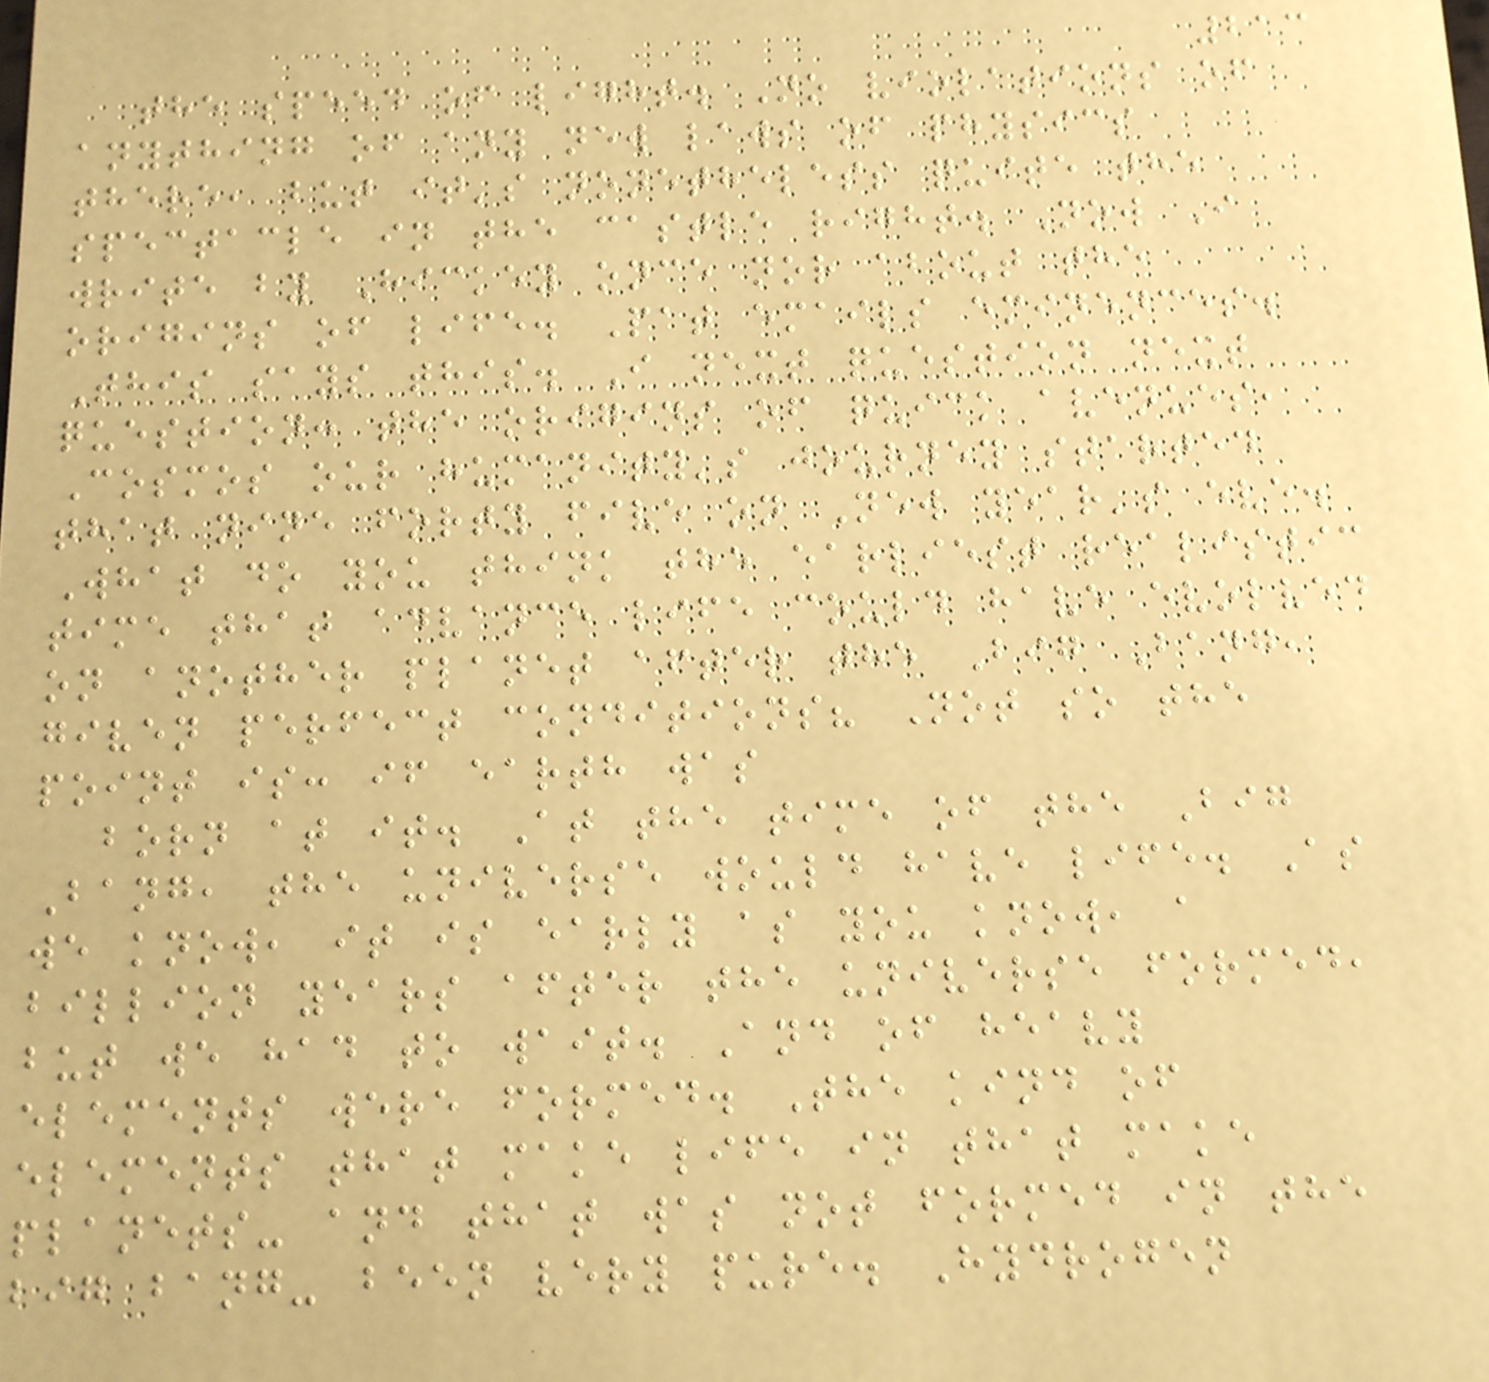213
the speed of light. No violations of
anything of any new laws of physics
there, but it's nonetheless quite the
spectacle in the castle right. Now I
write by Hickey once nor about the
origins of life. Pat emails eminences.
This says this. I next question next
question: the origins of quick avenues,
Cosmos our humanity's journey started
that nine forty five on New year's eve.
What do you think the earliest realistic
time that advance life could have evolved
on another planet after the Big Bang,
given perfect conditions? Not so the
point is: if earth was
born at it. At the time of the Big
Bang, the universe would have life. As
we know, it is early as you know, a
billion years after the universe formed,
but we had to wait. And of heavy
elements were formed. The kind of
elements that make life in that make
planets- and that was not formed in the
big bang- been very pure. Hydrogen
